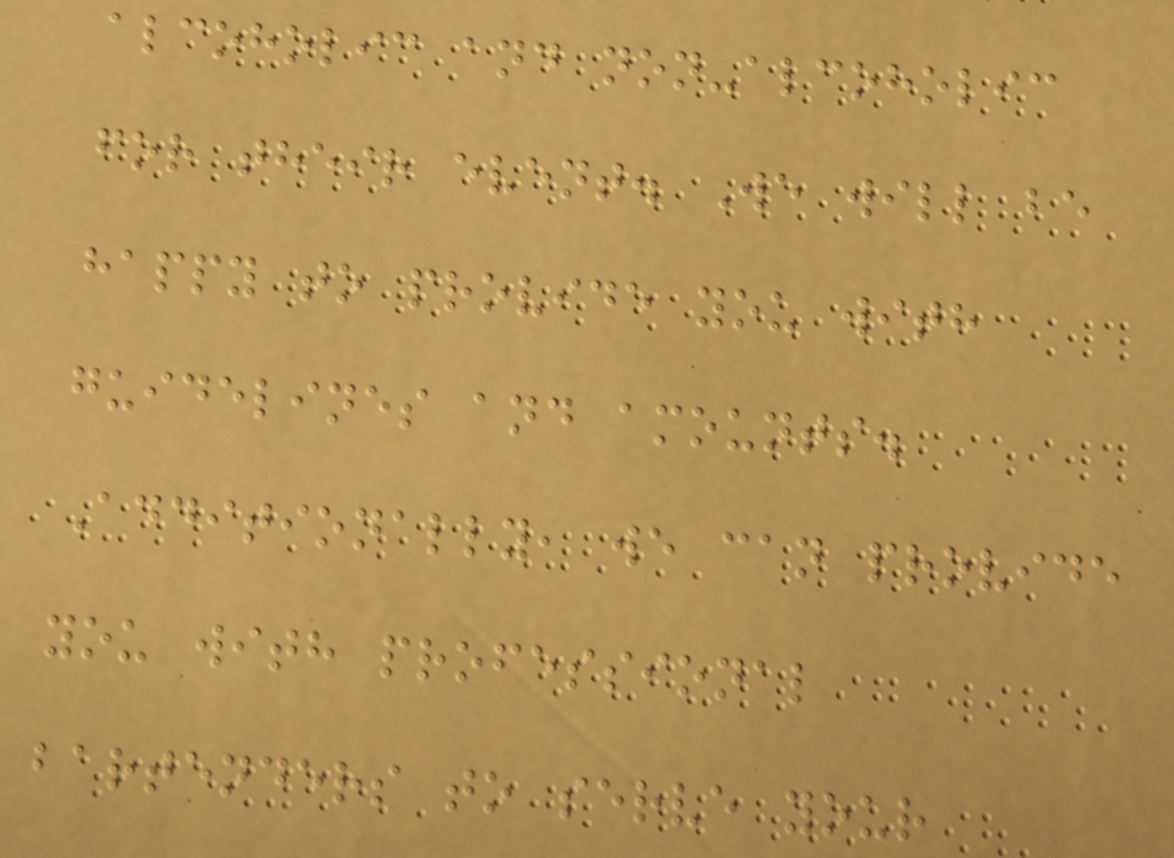alcoholic and non-alcoholic
for their event. We will be
happy to provide you with
guidelines and amounts.
Additionally, we can provide
you with professional
bartenders to serve your
